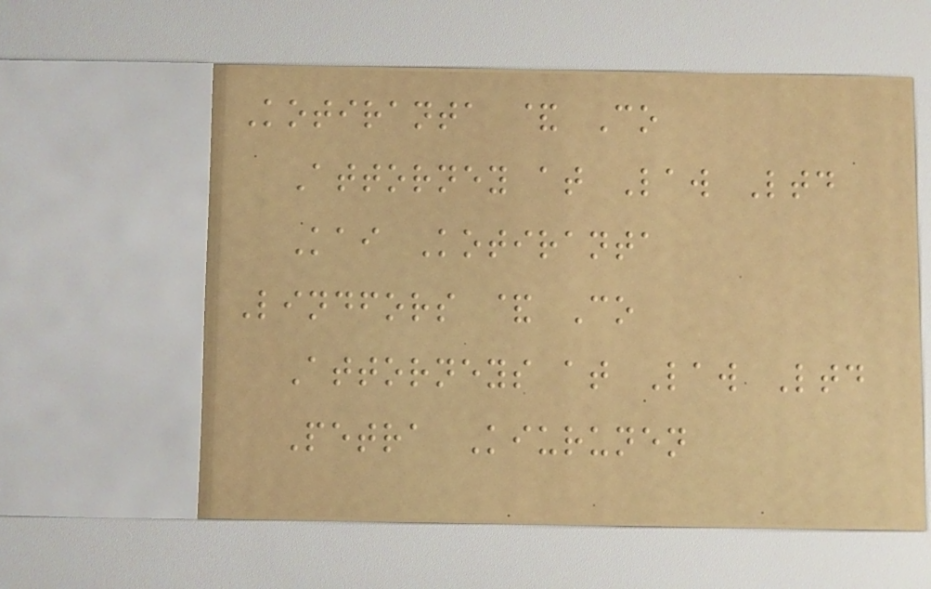Kotiranta & Co
Attorney at Law Ltd
Kai Kotiranta
Lindfors & Co
Attorneys at Law Ltd
Petra Kiurunen
